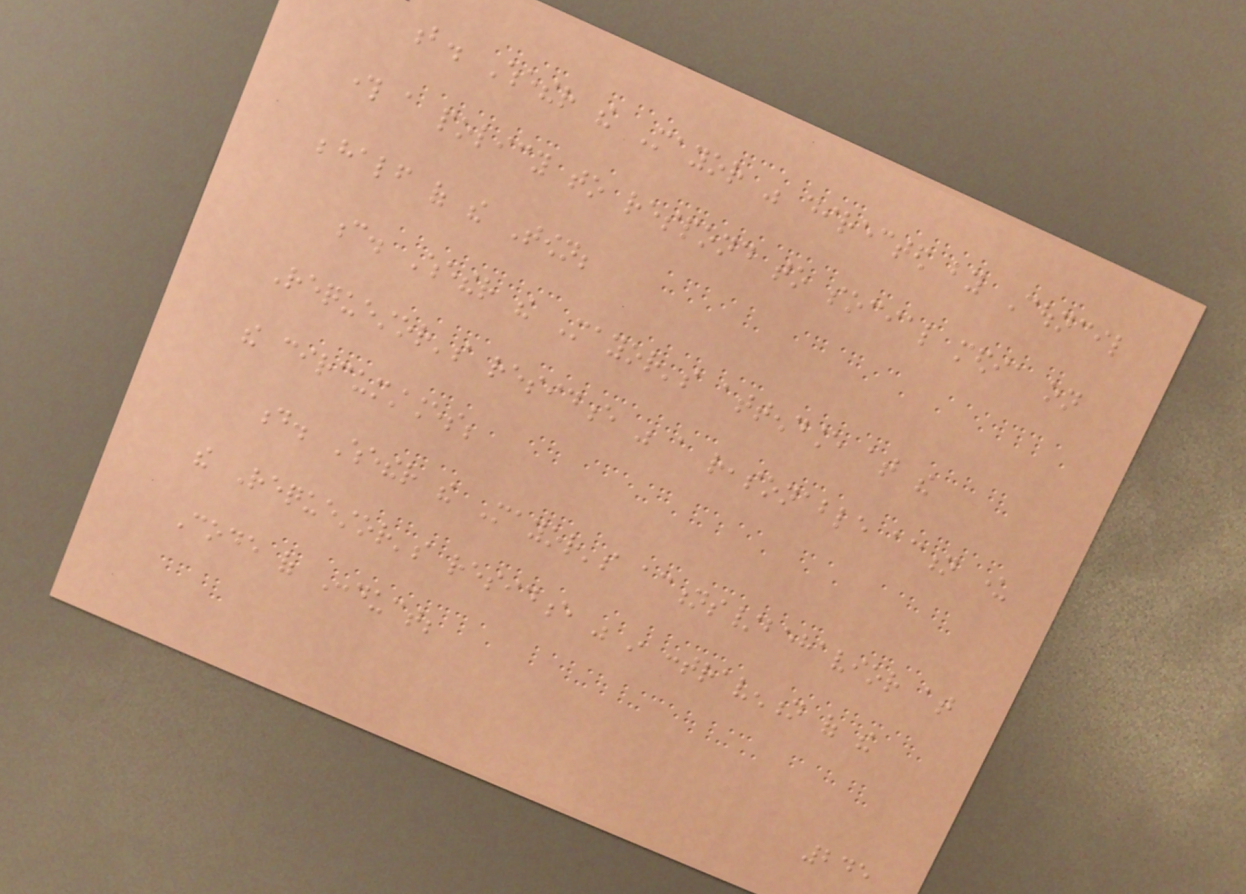b. Whether the Mayor was directed by Council
through a policy to respond to social media on
behalf of the Town;
c. Whether the Mayor's attendance at the
Requestor's residence was a reasonable action under
the circumstances;
d. Whether the Mayor's actions/behavior at
the Requestor's residence was in contravention of the
Code of Conduct;
245
